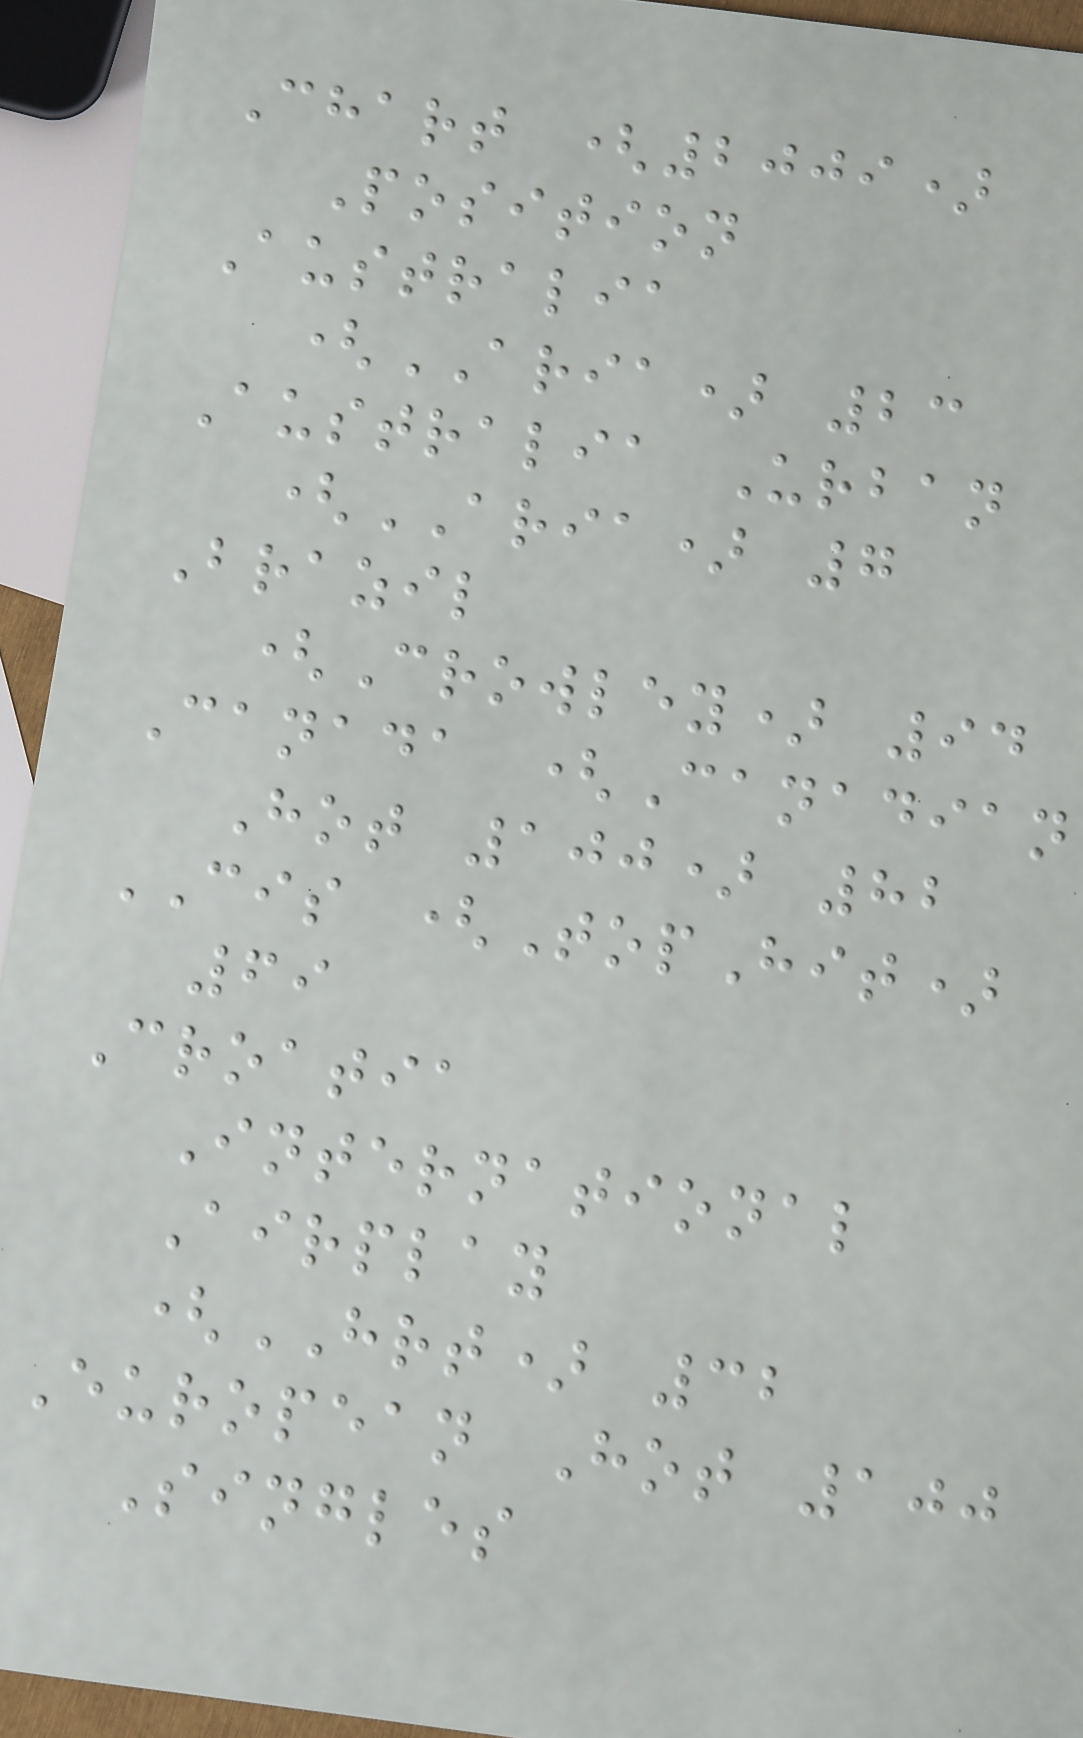Chart (2009)
Position
Australia
(ARIA) 23
Australia Urban
(ARIA) 7
Brazil
(Crowley) 94
Canada (Canadian
Hot 100) 82
CIS (TopHit)
69
Croatia
International
Airplay
(HRT) 32
European Hot 100
Singles
